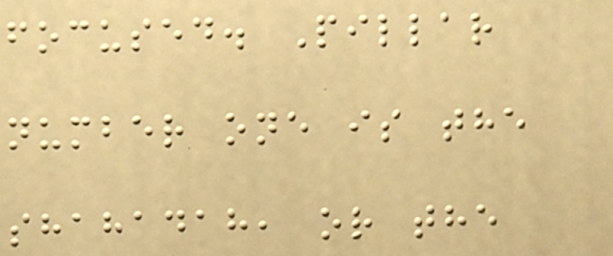focused. Pillar
number one is the
shahadah, or the
